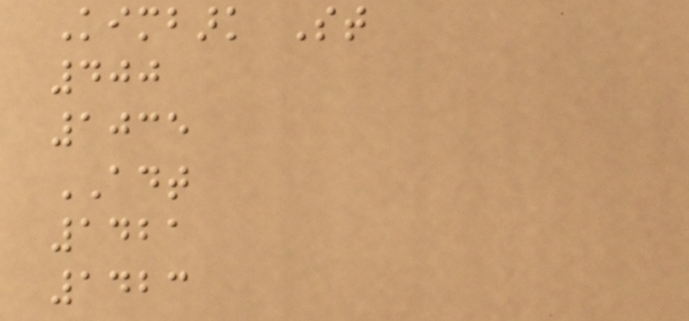Kimbark St
400
1035
ADT
1421
1423
